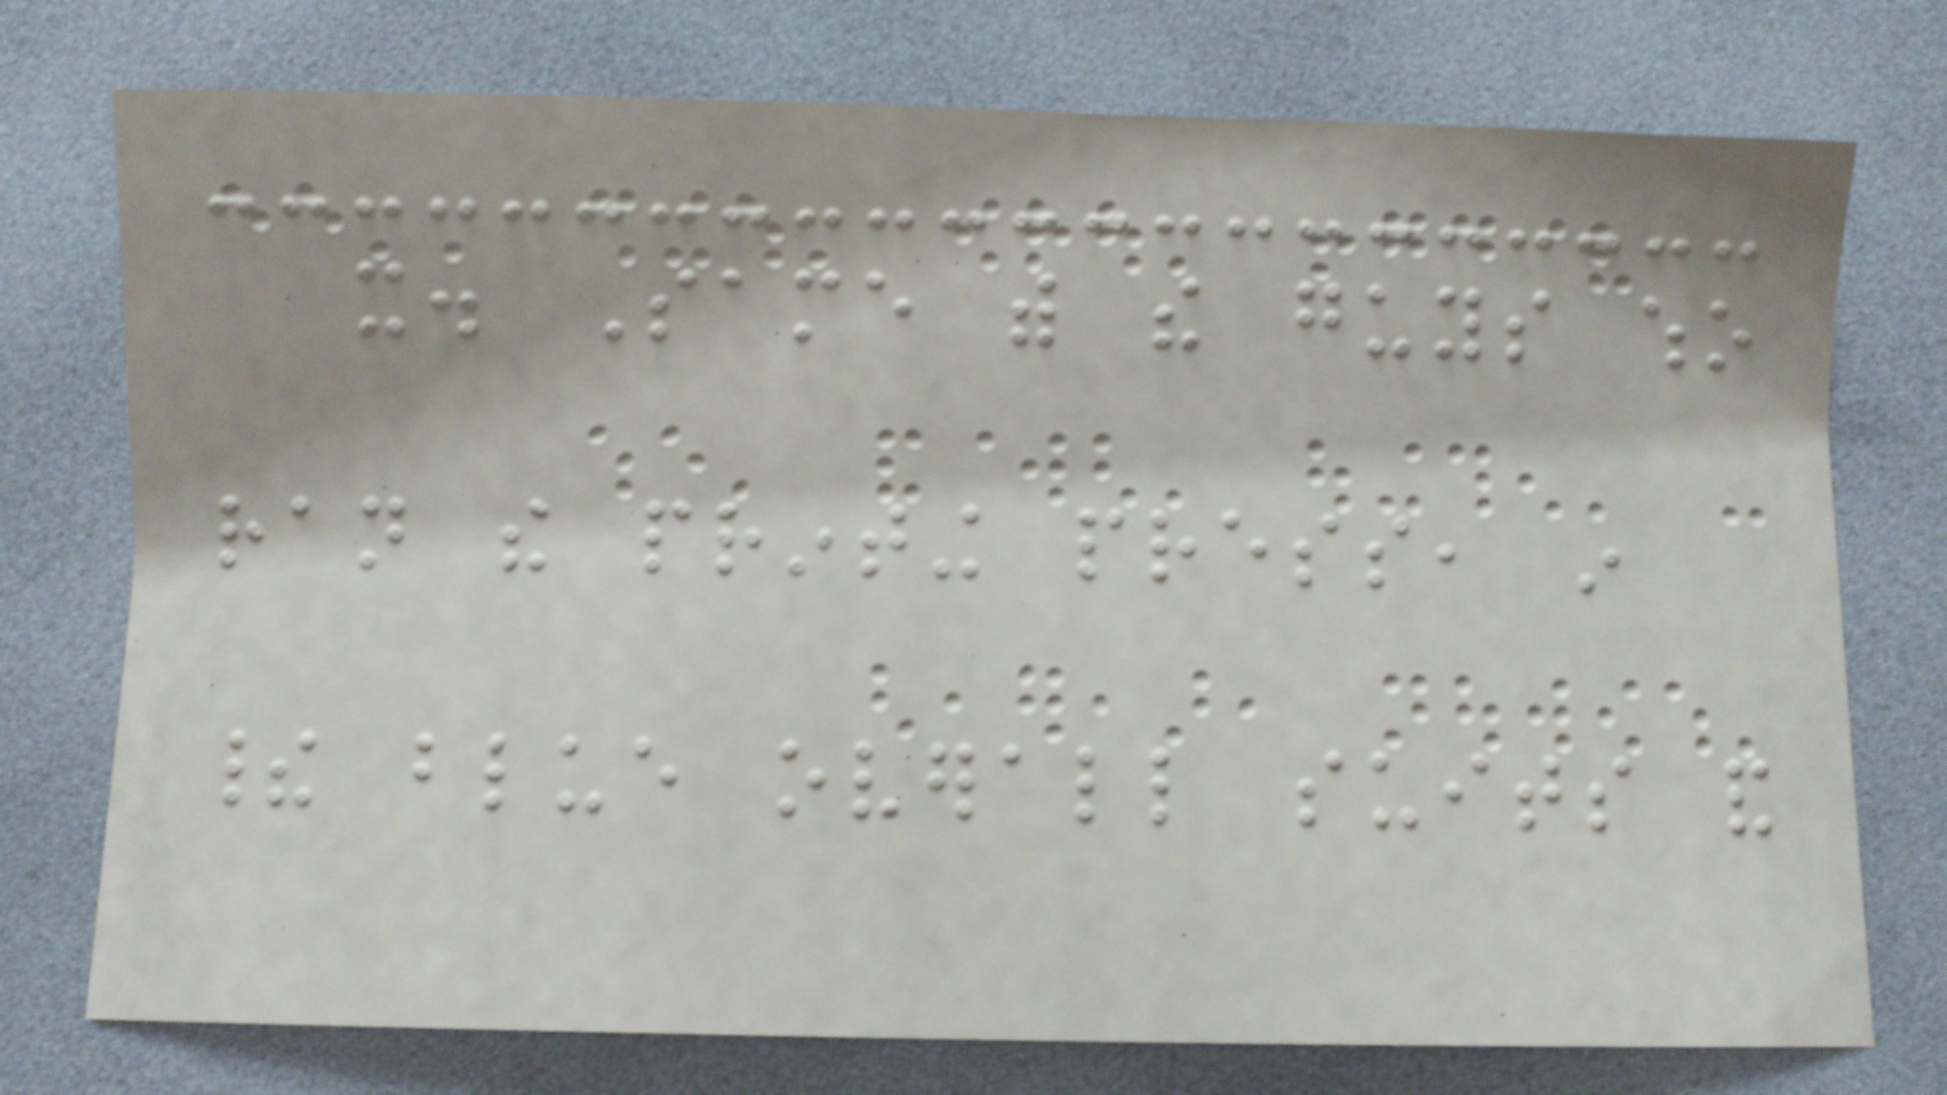it. Same with the guys who
ran the printing press, in
their blue overall suits and
